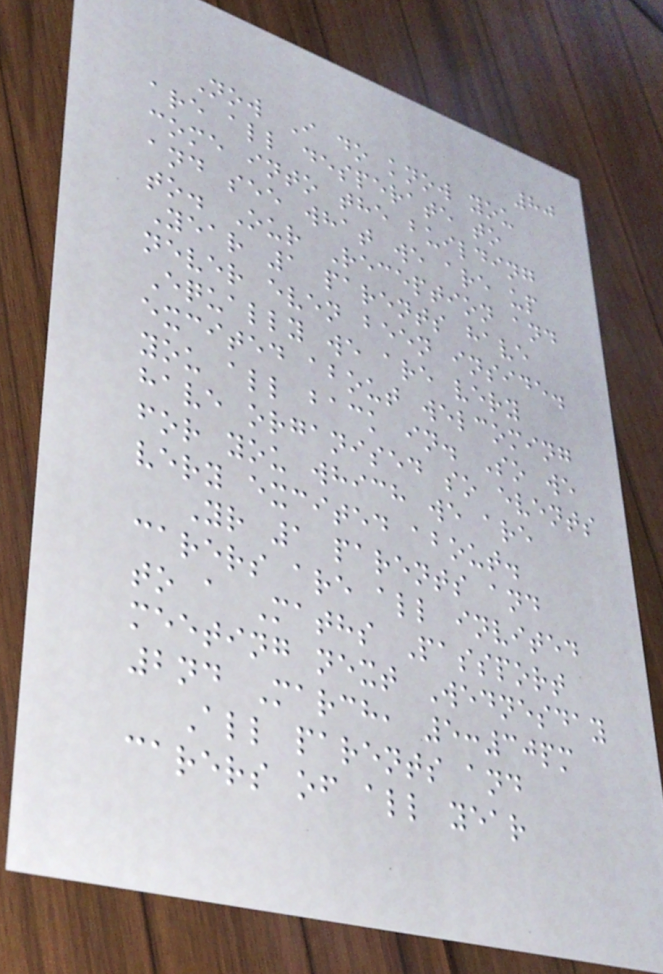80
Now I do know you
are all desperate to
come into the building
and see what we are up
to. Our Reception and
Year 1 parents have
never even been inside.
Equally we are very
excited about welcoming
you all back in. So we
have organised so events
for you which we are
very excited about.
Yr 1 parents and
carers are all invited
to a Maths Passport
meeting next Wednesday
2nd March, 5:30pm
All parents and
carers of all year
